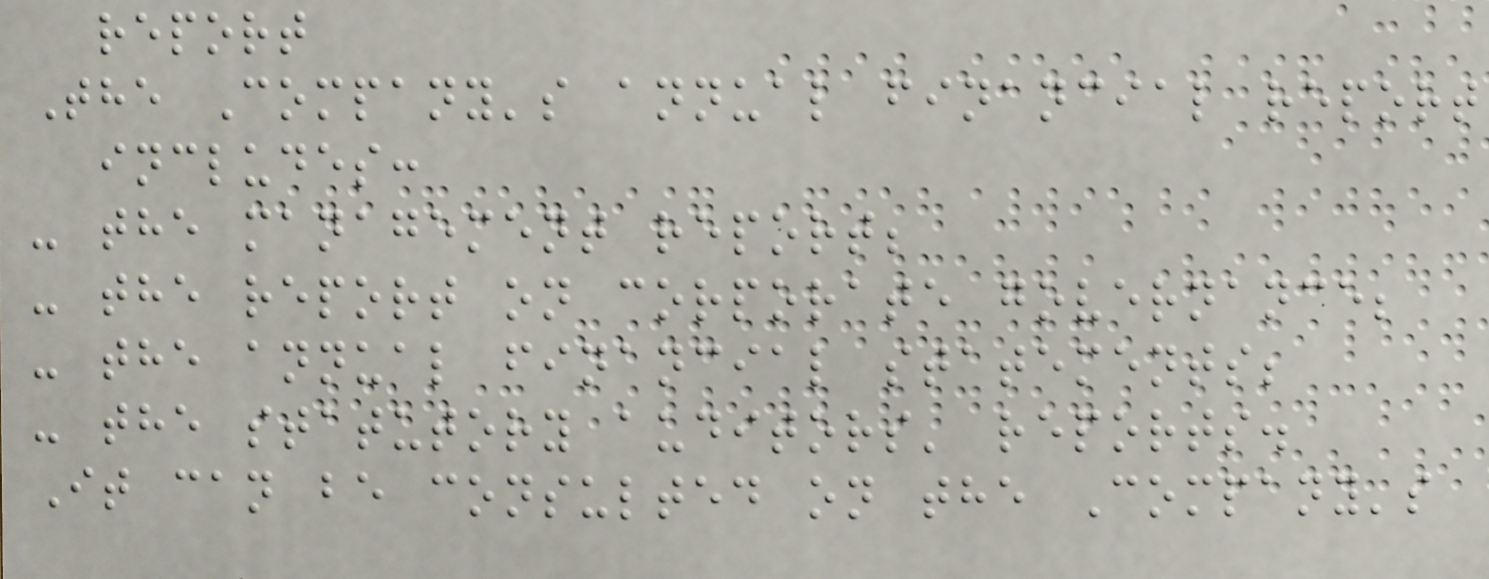report
The Company's annual financial report
includes:
- the management report;
- the report on corporate governance;
- the annual financial statements;
- the statutory auditors' reports.
It can be consulted on the Company's
